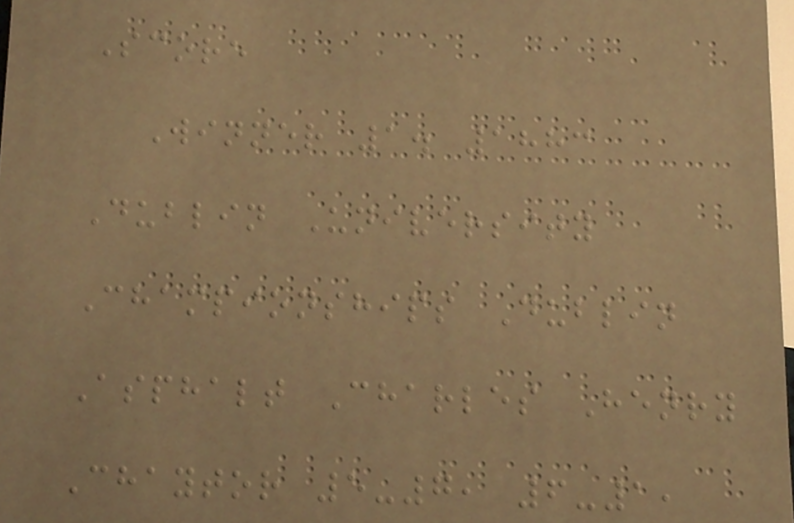Score
Winner 1. 1883
Dublin University
Championships Dublin
Asphalt Charles Henry
Chaytor 5-7, 6-1,
